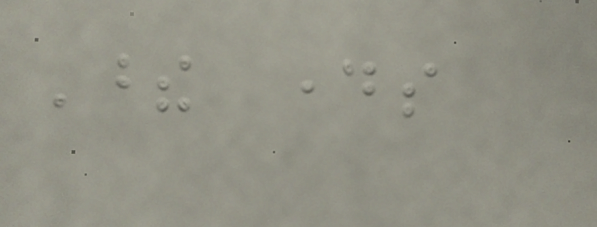These days
